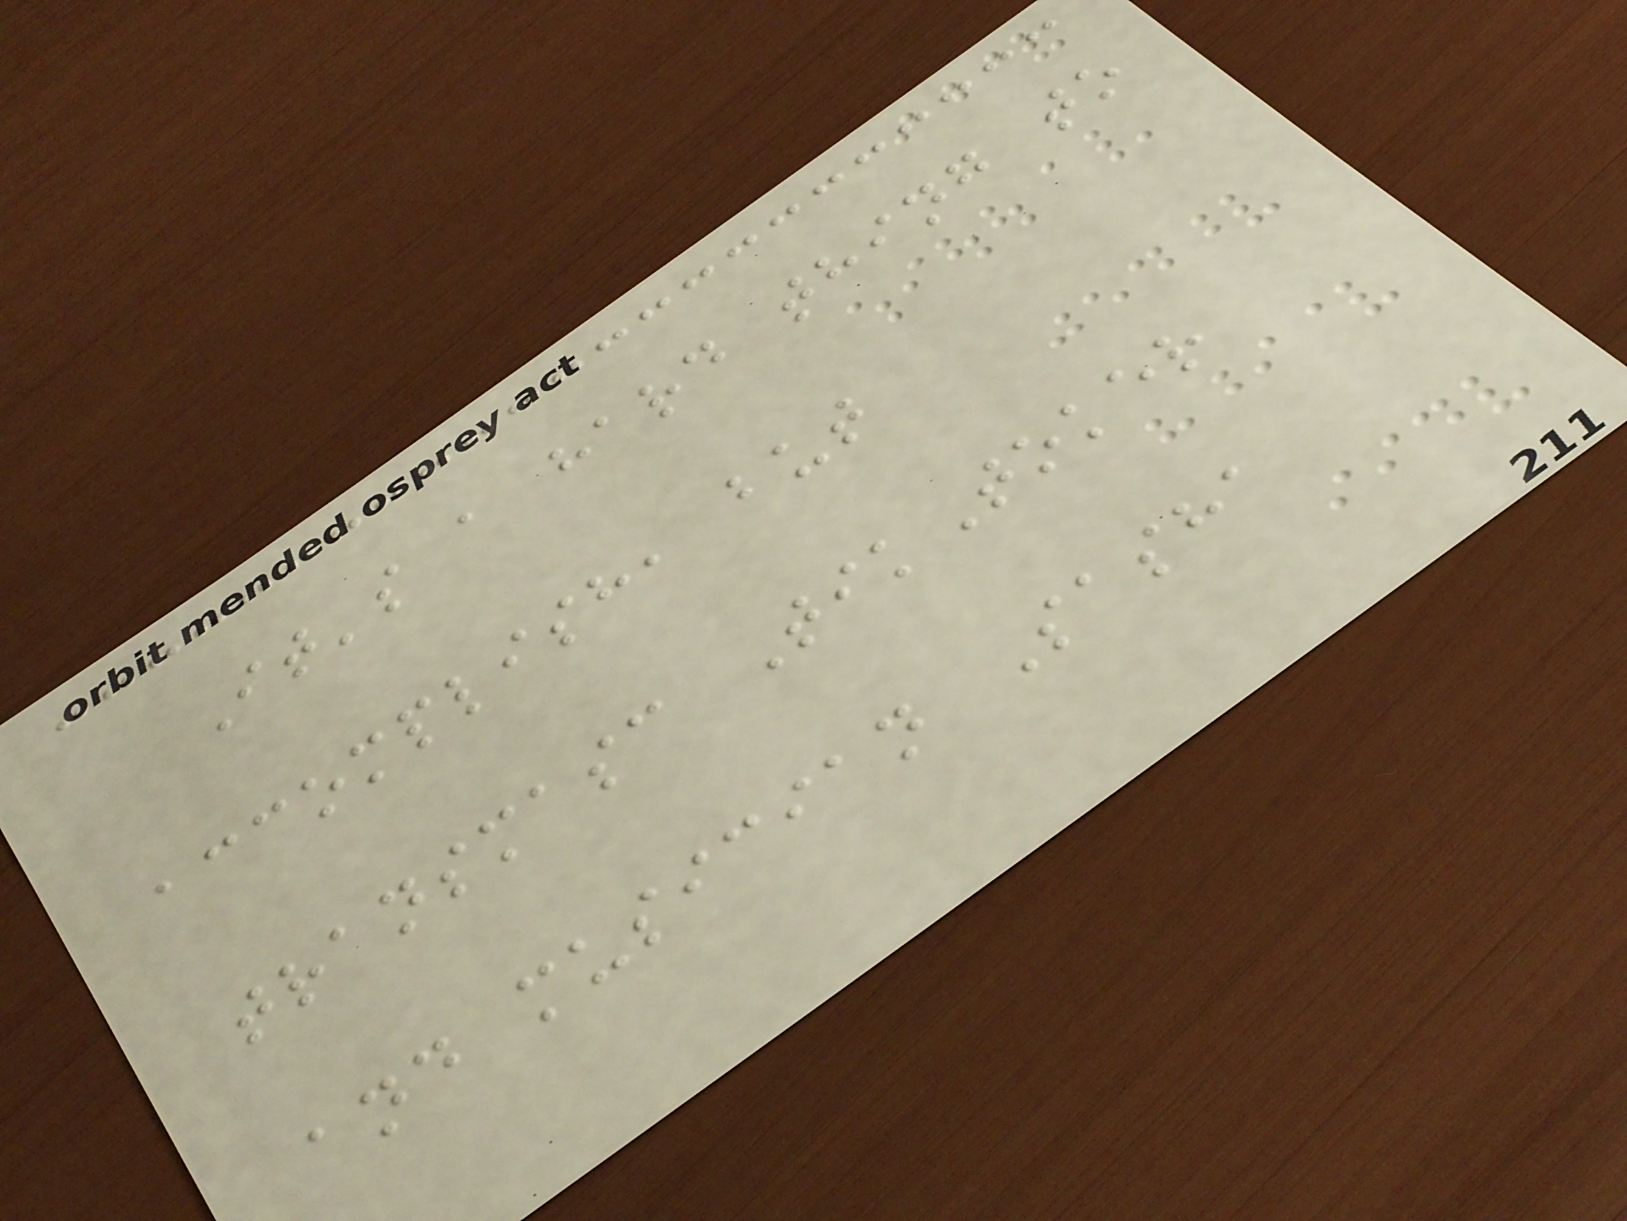It's a hard thing to
accomplish, but
transmasc TikToker
and musician Sasha
